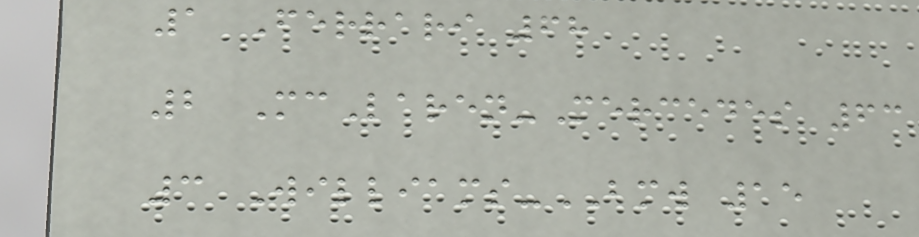1 Ferrari 68
2 McLaren-Mercedes 63
3 Williams-BMW 15
